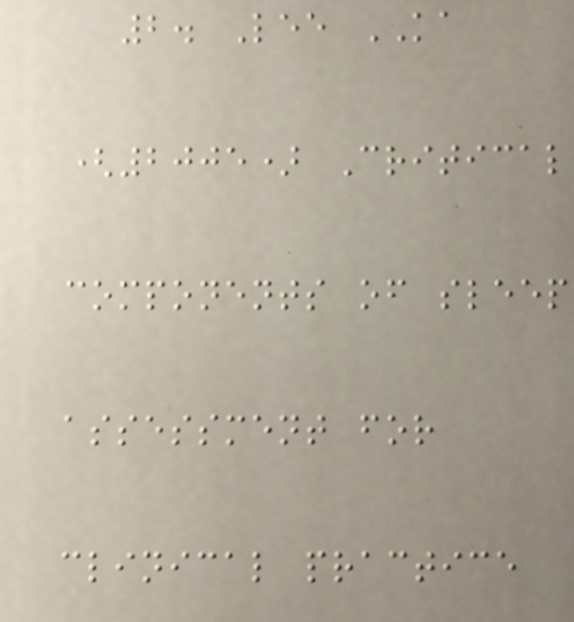2. Lee KA
(2005) Critical
components of sleep
assessment for
clinical practice
